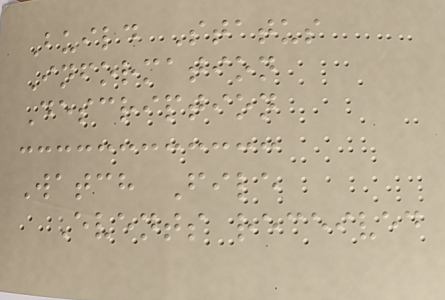Build Status
Information
Description
Watch File
Events received
